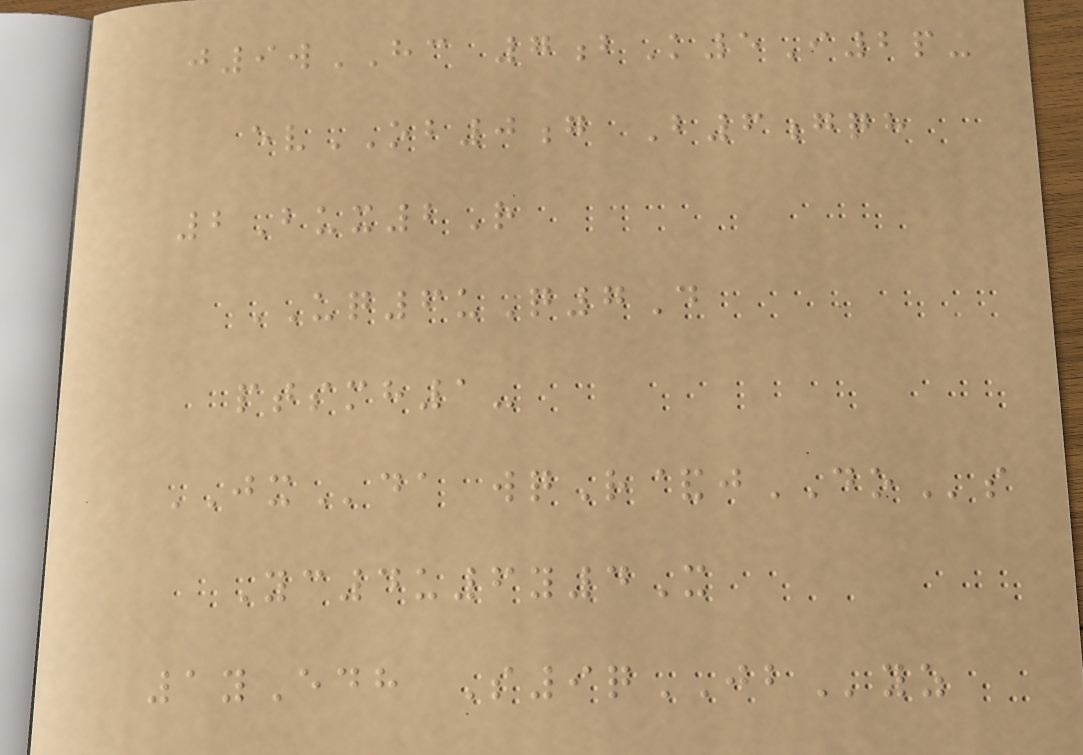j9wHC 7bK5I2p-
evOB0g B6gqh
2Bux2R
UQ6uQ7D
ptsmh1-
JXda wqR&jDOs
Yc4u6y4X
1yEdh S9qJByz
